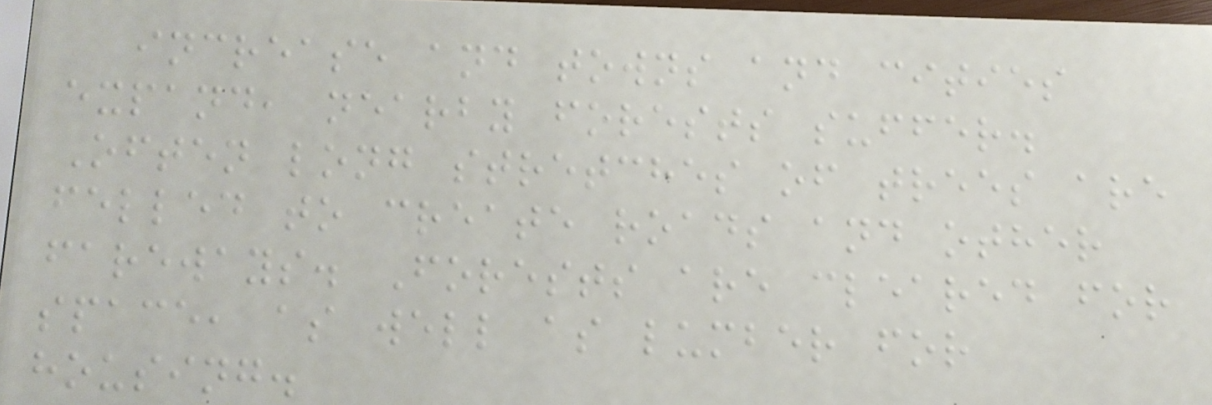increase and towns and cities
expand, nearby forests suffer.
Often long stretches of trees are
felled to create roads and other
fareways. Forests are cleared for
space, as well as lumber for
housing.
